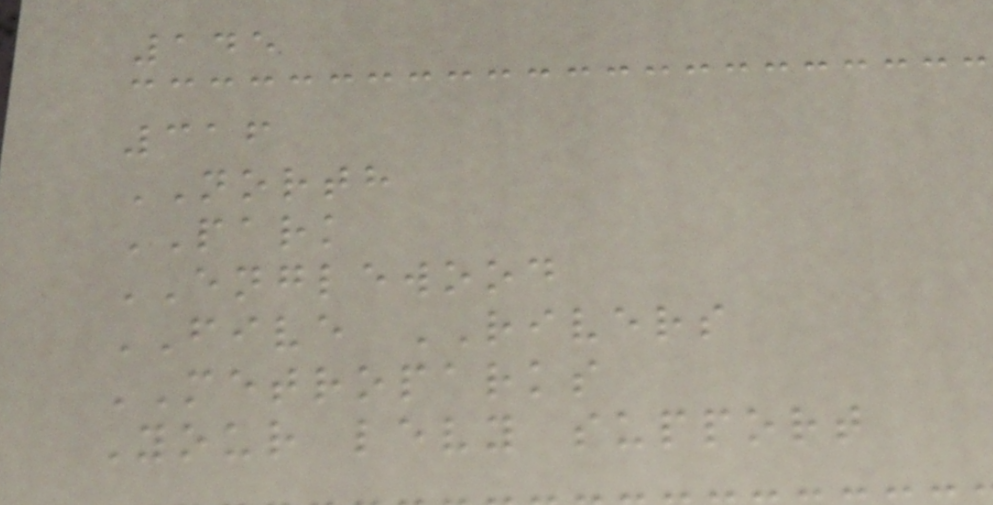145
316
NORTH
PARK
ENGLEWOOD
FIVE RIVERS
METROPARKS
Your levy support
